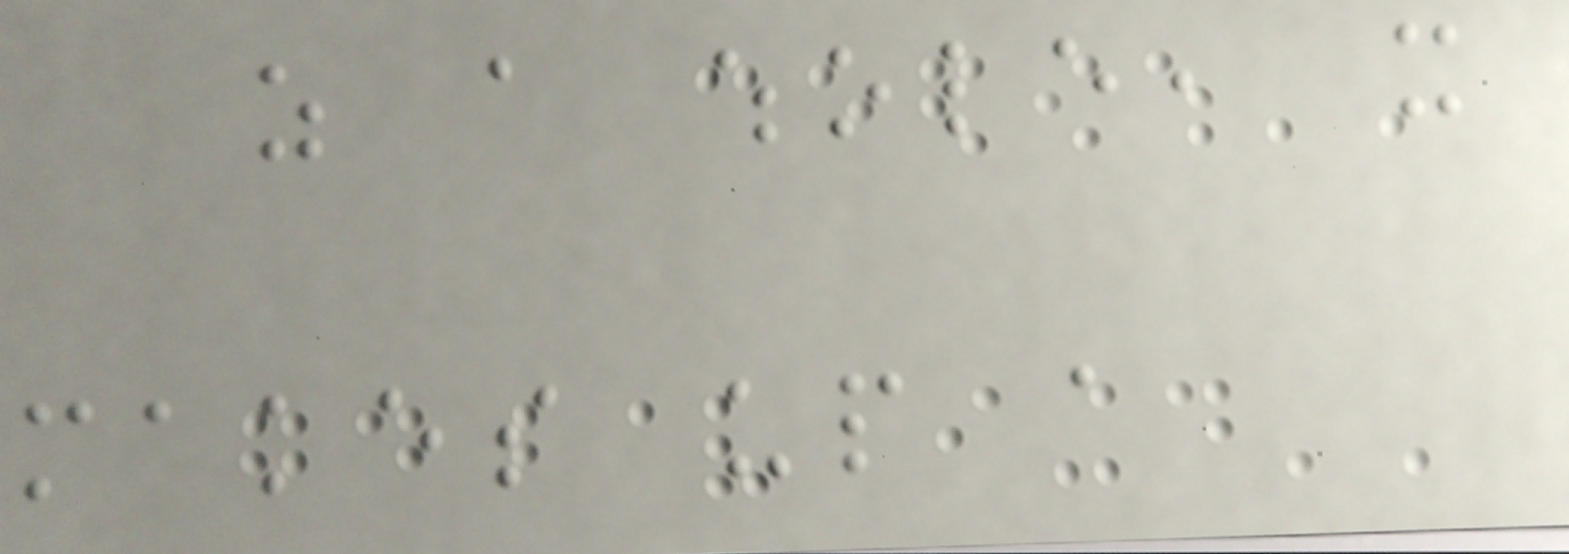as a whole, it
makes up a
